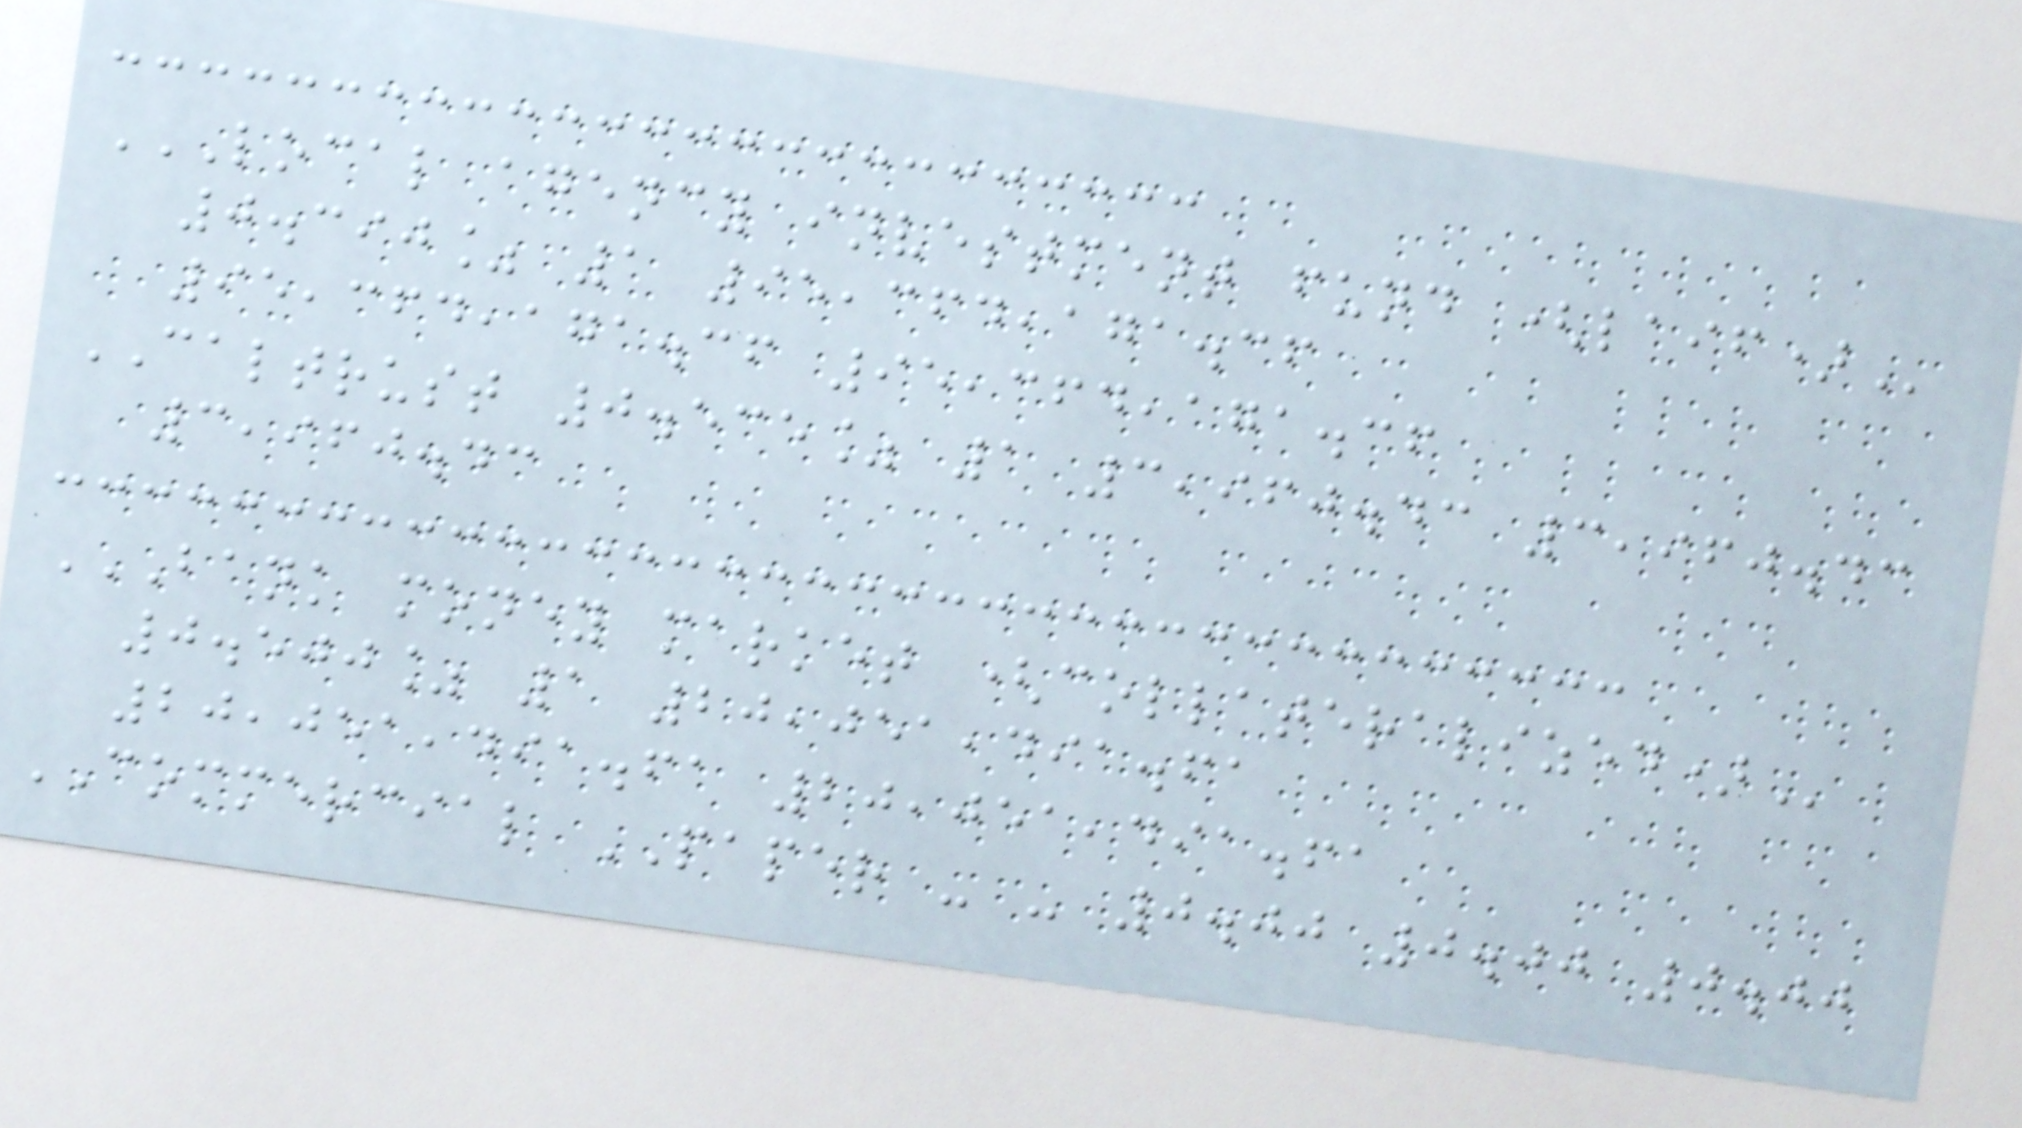LOCAL AGENCY INVESTMENT FUND (LAIF)
0.390% 1 95,364,171.36
95,364,171.36 95,364,171.36
CALTRUST 0.535% 1 3,960.43 3,960.43
3,960.43
BANK MONEY MARKET (COLLATERALIZED)
0.500% 1 20,051,491.61
20,051,491.61 20,051,491.61
COMMERCIAL PAPER - - 0.00 0.00 0.00
